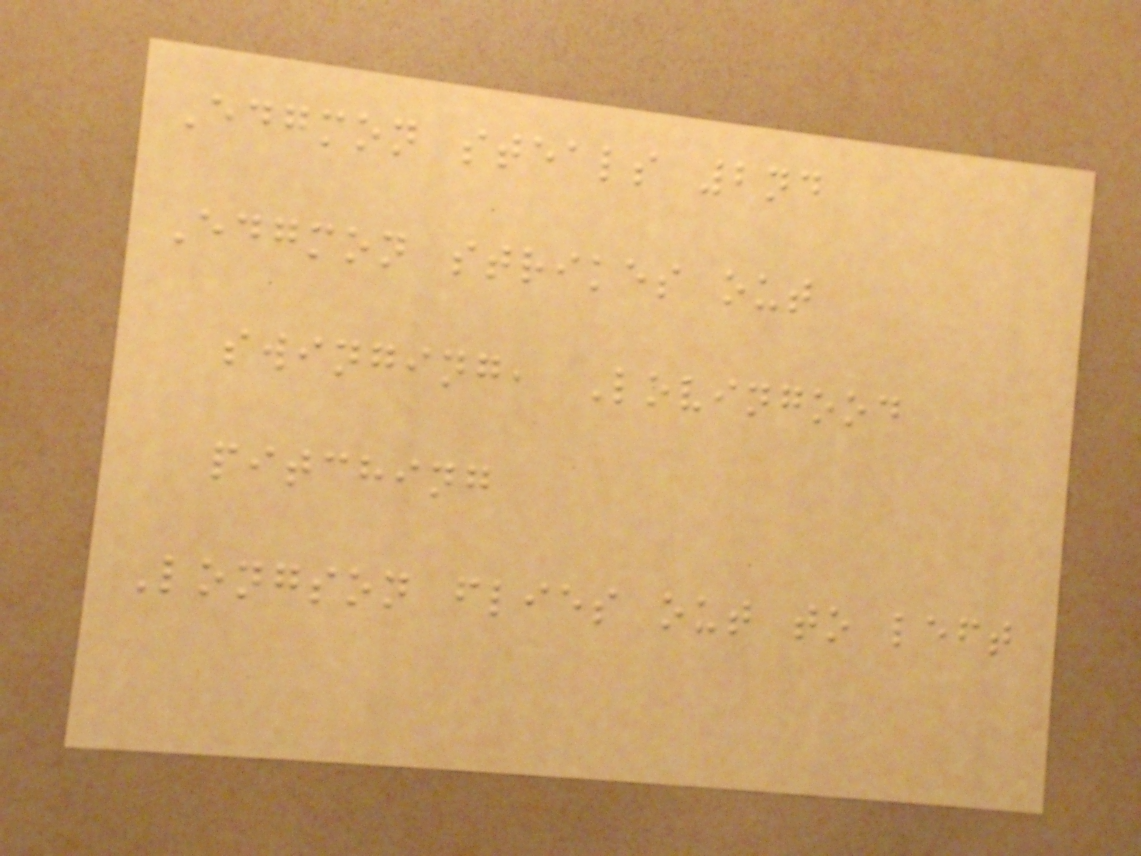Edgmon steals 2nd
Edgmon strikes out
swinging, Lovingood
pitching
Longson flies out to left
